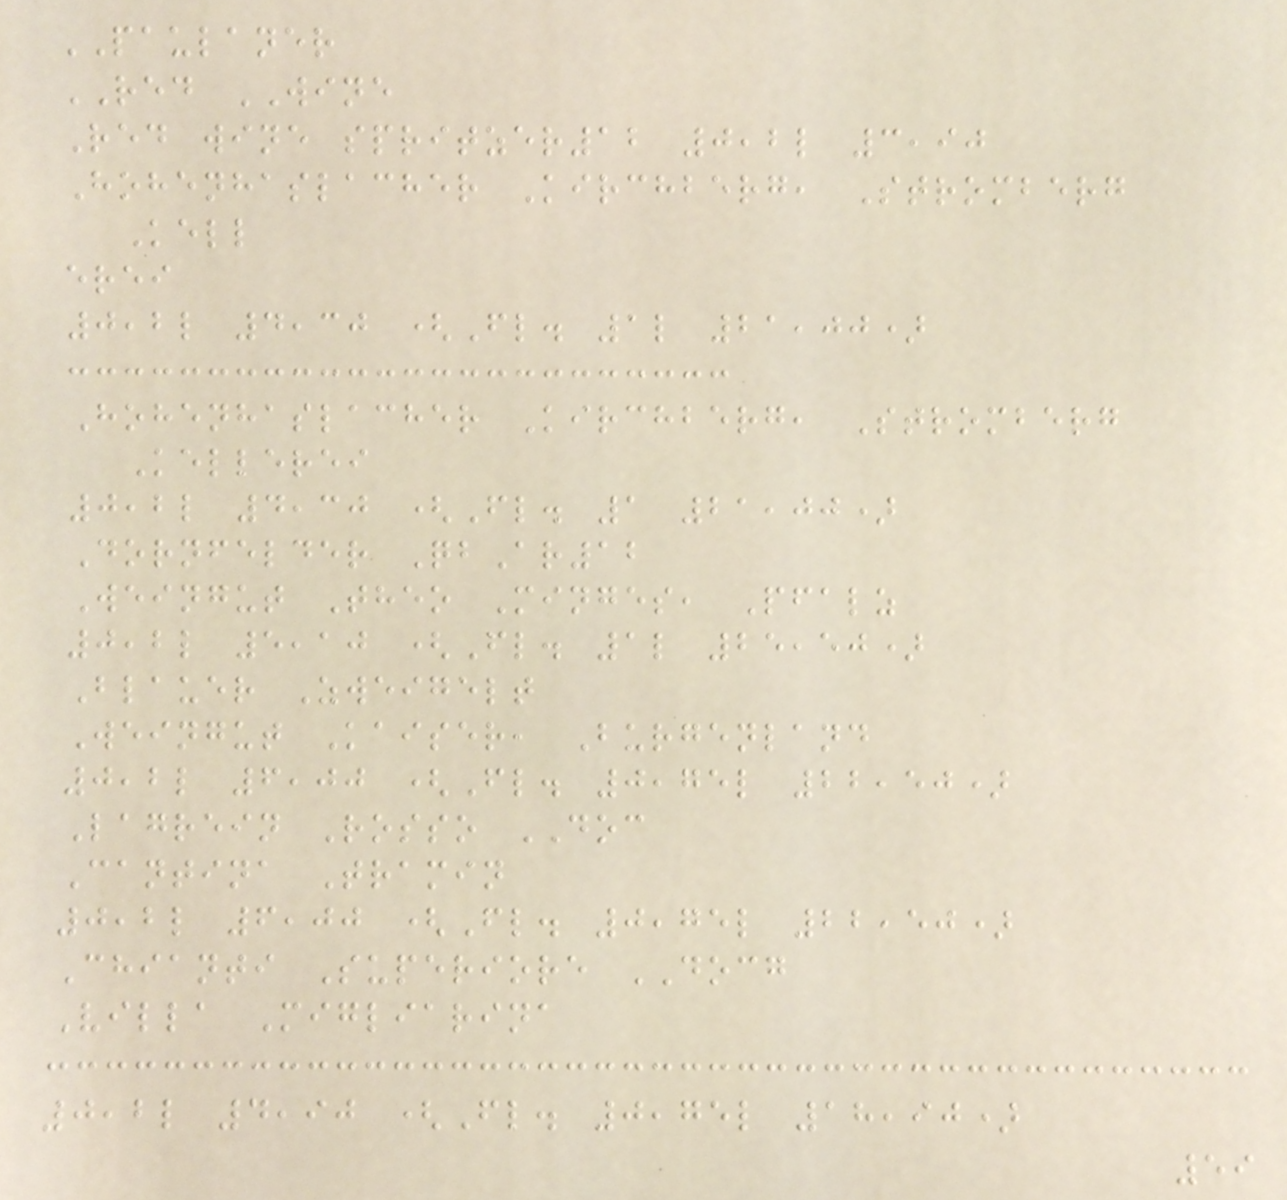PAULANER
RED WINE
Red wine spritzer12 0,2l 3,90
Hohenhaslacher Kirchberg, Stromberg
Kell
erei
0,2l 4,30 (Fl. 1l 21,00)
Hohenhaslacher Kirchberg, Stromberg
Kellerei
0,2l 4,30 (Fl. 1 21,00)
Dornfelder QbAr12
Weingut Theo Minges, Pfalz
0,2l 5,10 (Fl. 1l 25,50)
Blauer Zweigelt
Weingut Kaiser, Burgenland
0,2l 6,00 (Fl. 0,75l 22,50)
Lagrein Rosso DOC
Cantina Tramin
0,2l 6,00 (Fl. 0,75l 22,50)
Chianti Superiore DOCG
Villa Migliarina
0,2l 4,90 (Fl. 0,75l 18,90)
59
